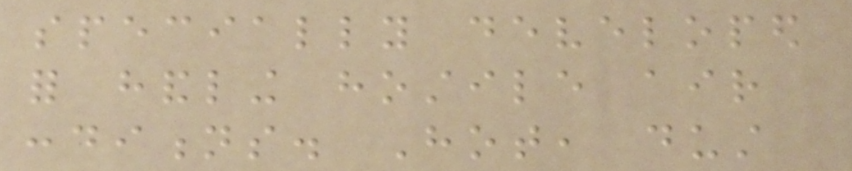specially developed
for handling hostile air
conditions. Hot, dust
